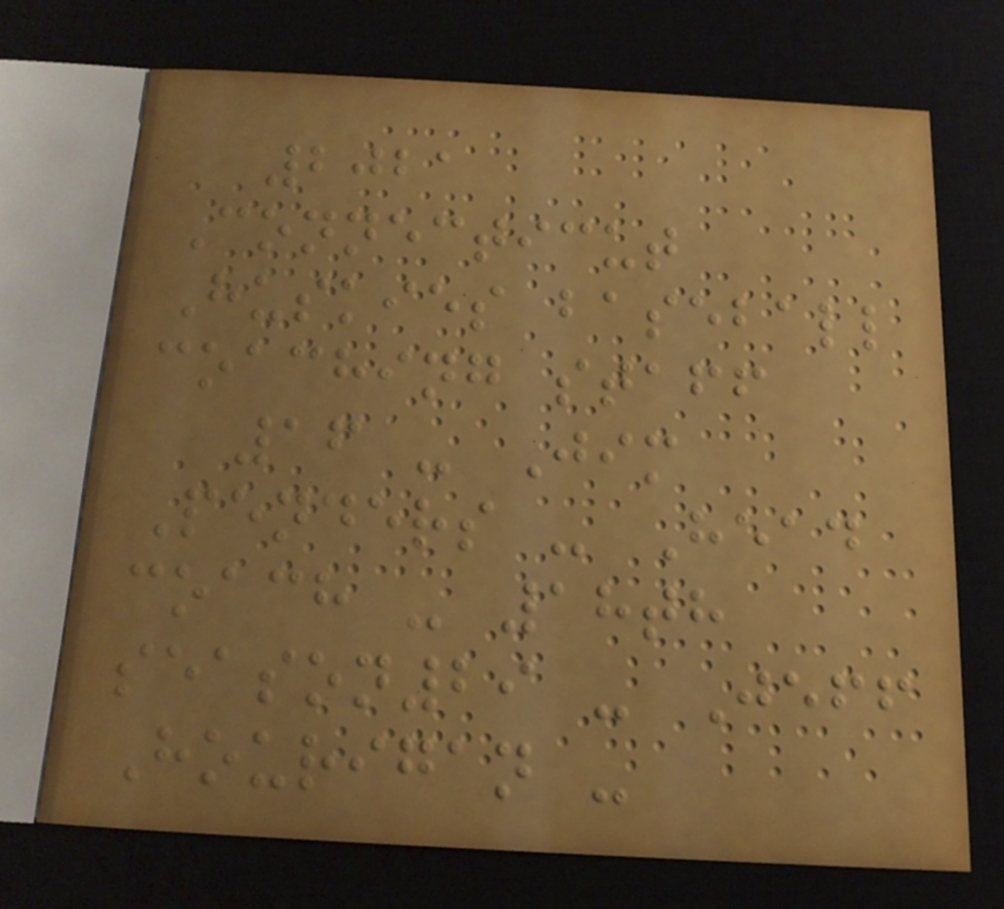2021
Connecticut
Huskies baseball
coaching staff
16 - Jim
Penders - Head
coach - 18th
season29 - Jeff
Hourigan -
